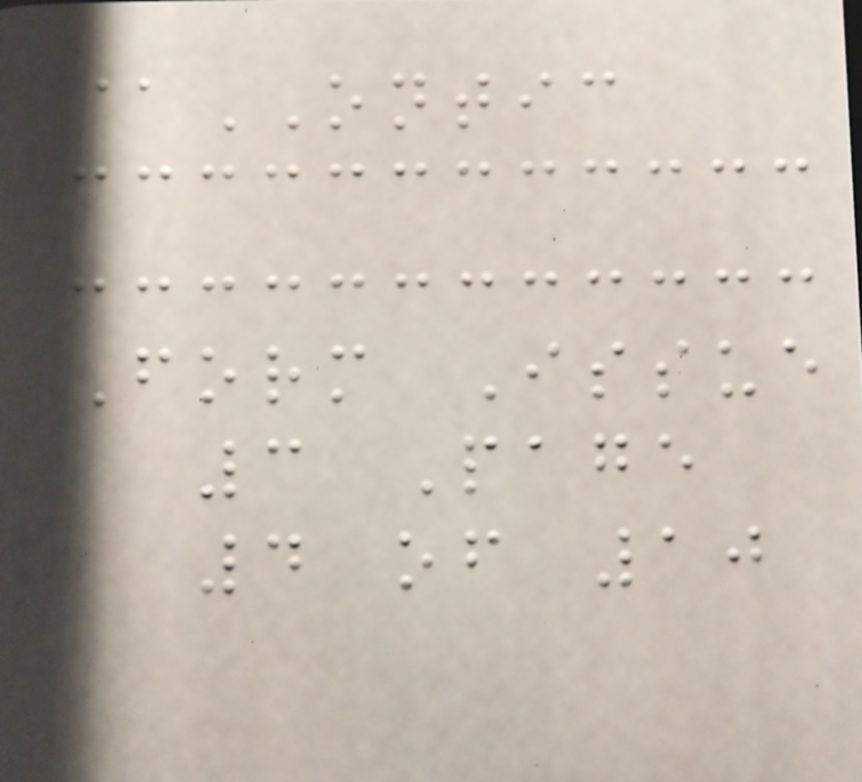@ONTIC
Form Issue
3 Page
4 of 10
